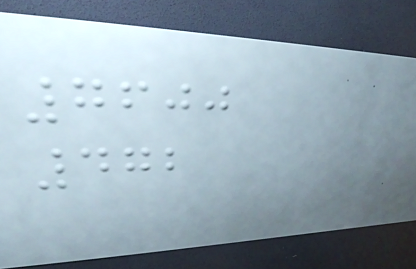7600
472
